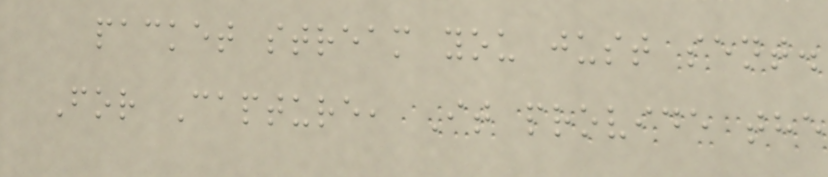packet stream you just sent.
For Capture, It provide the
